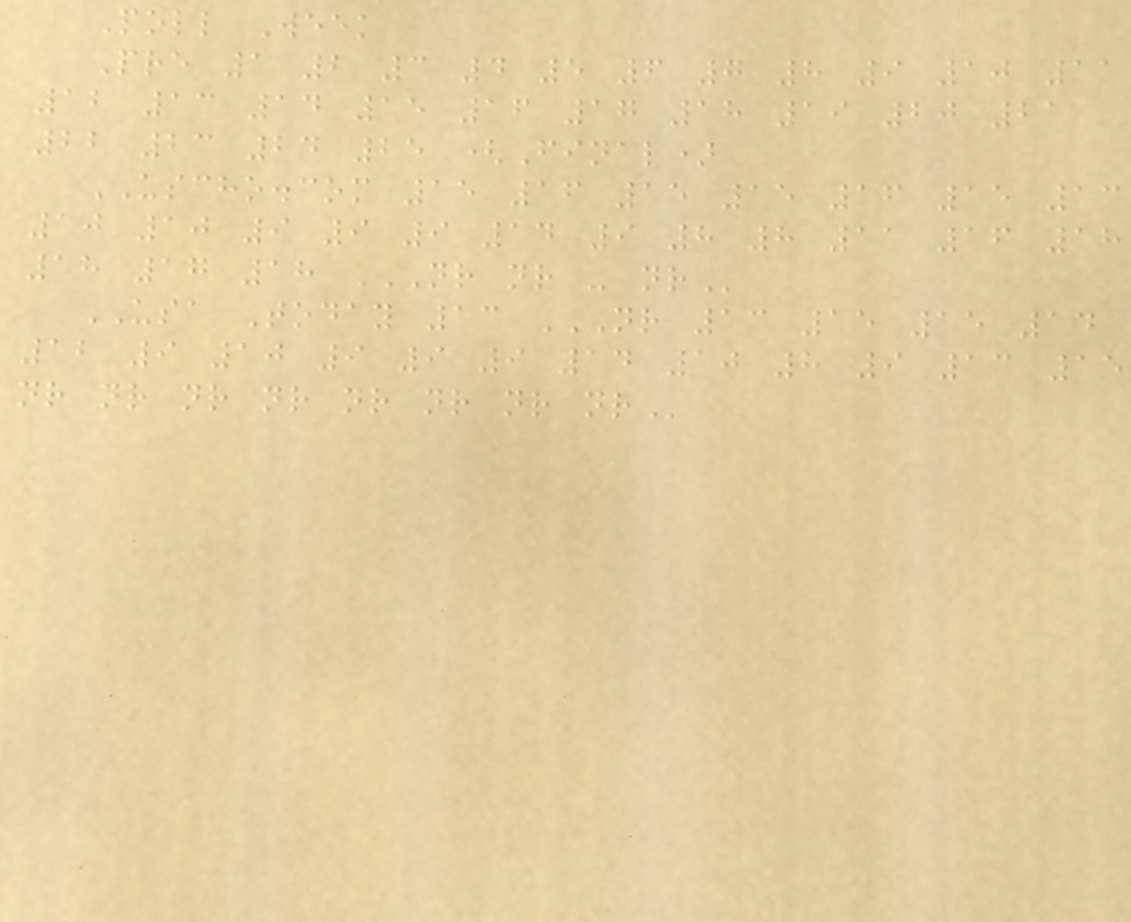Poll Week
Pre 1 2 3 4 5 6 7 8 9 10 11
12 13 14 15 16 17 18 19 20 21
22 23 24 25 (Final)
USCHO.com 15 16 15 15 16 15 13
10 10 9 9 9 14 9 8 8 11 16 18
18 17 18 NR NR - NR
USA Today 13 NR 13 15 15 14
12 9 10 9 9 9 14 10 8 9 13 15
NR NR NR NR NR NR NR NR
